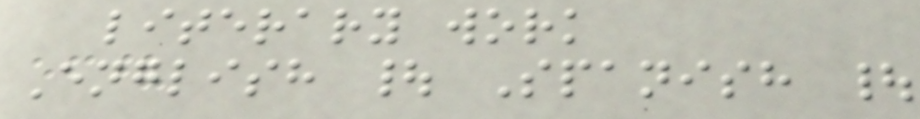literary work
English | Spanish |
